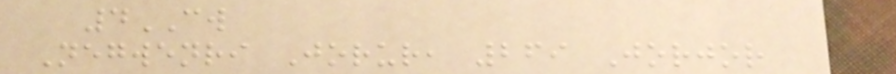4CW
Negwenri Jorur, 269 Jorjor
